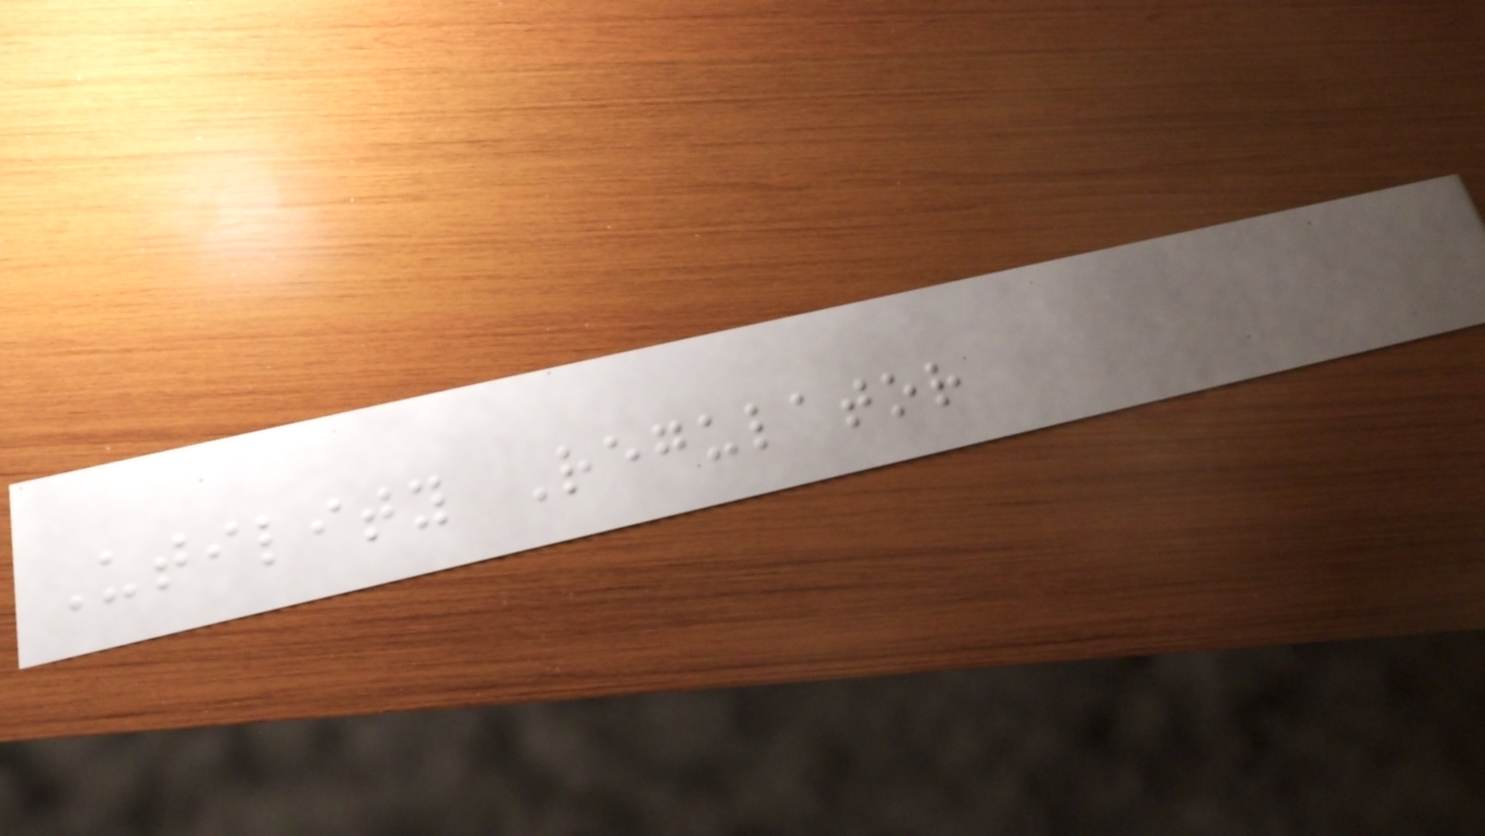Utility Regulator
